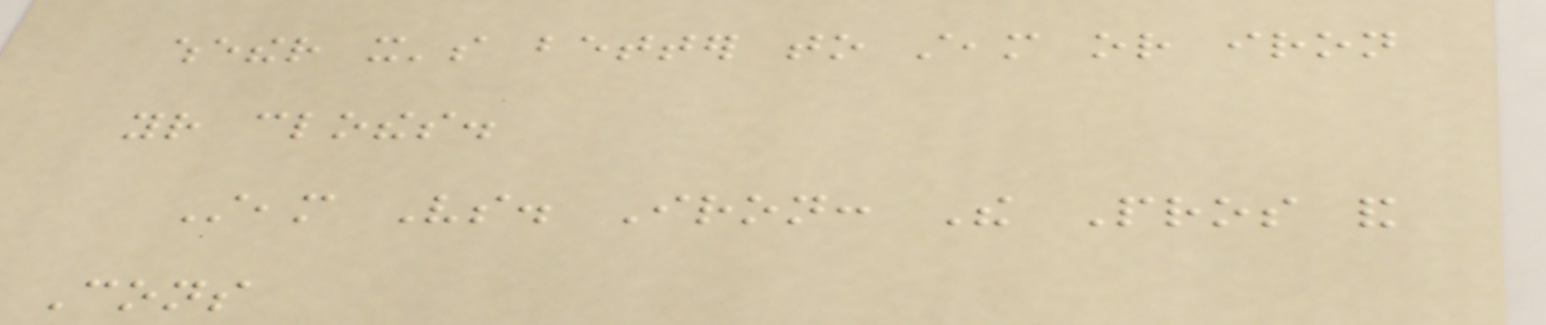whether it's better to steam or iron
your clothes.
Steam Vs. Iron: The Pros and
Cons
